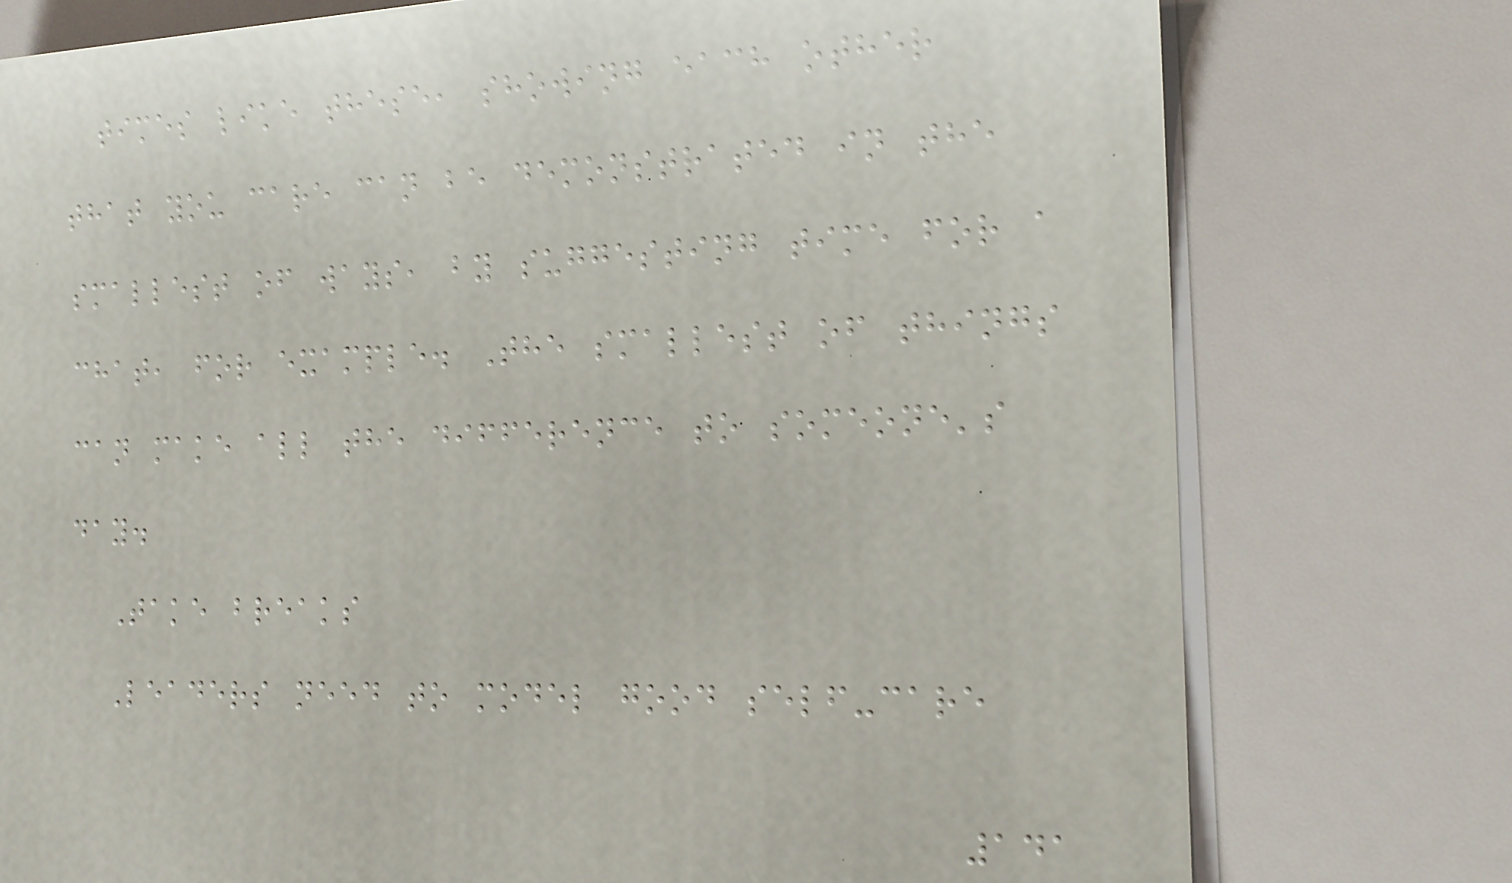times like these, showing each other
that you care can be demonstrated in the
smallest of ways, by suggesting time for a
chat, for example. The smallest of things
can make all the difference to someone's
day.
Take breaks
Leaders need to model good self-care
141
